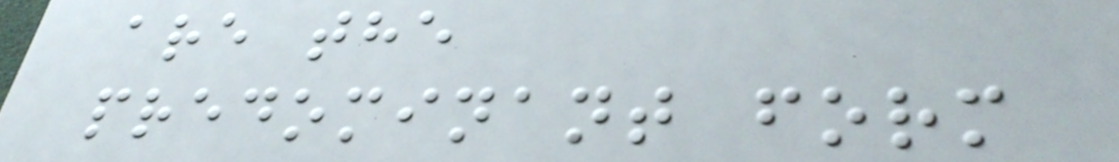are the
predominant form
